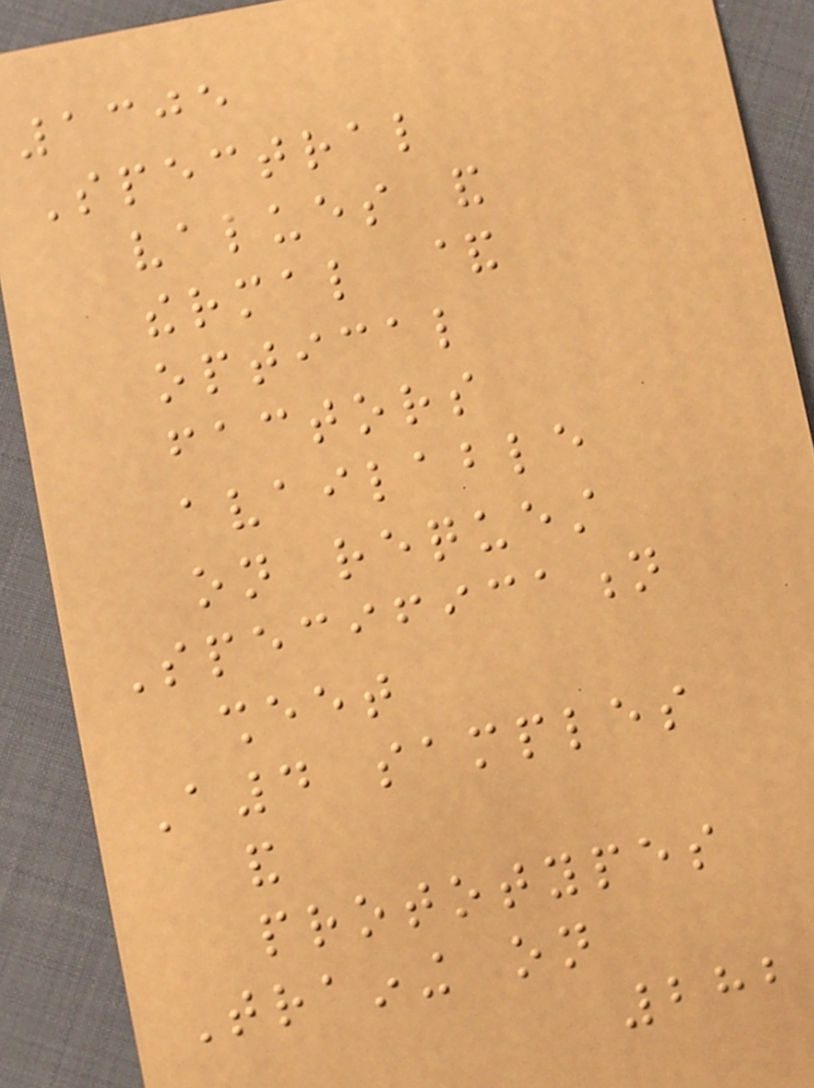1305
Spectral
values and
thermal &
optical
factors
available
on request
Specification
sheet
A4 samples
and
prototypes
Training on
282
